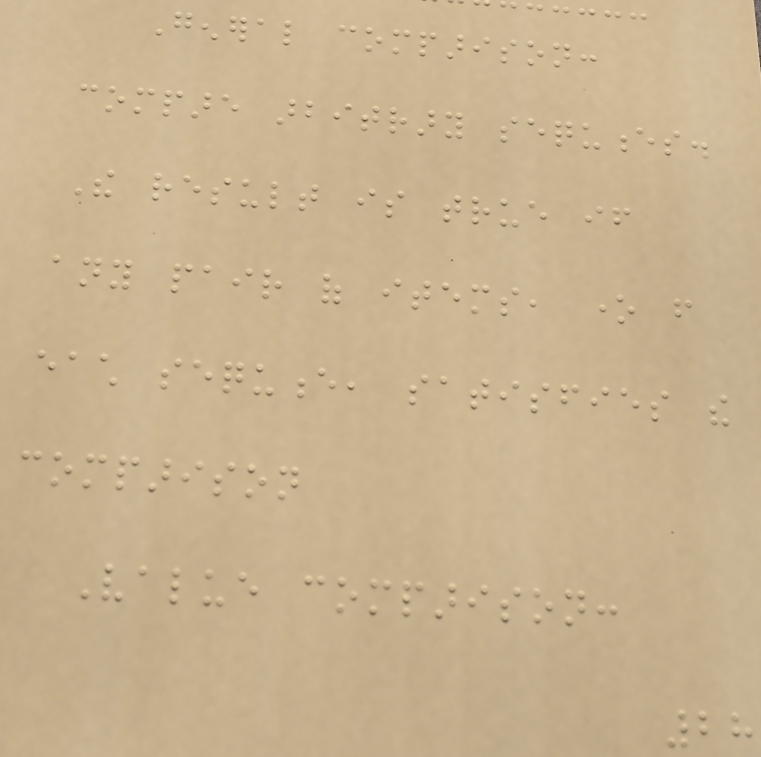General comparison:
compare arbitrary sequences.
The result is true if
any pair of items, one from
each sequence, satisfies the
comparison
Value comparison:
28
